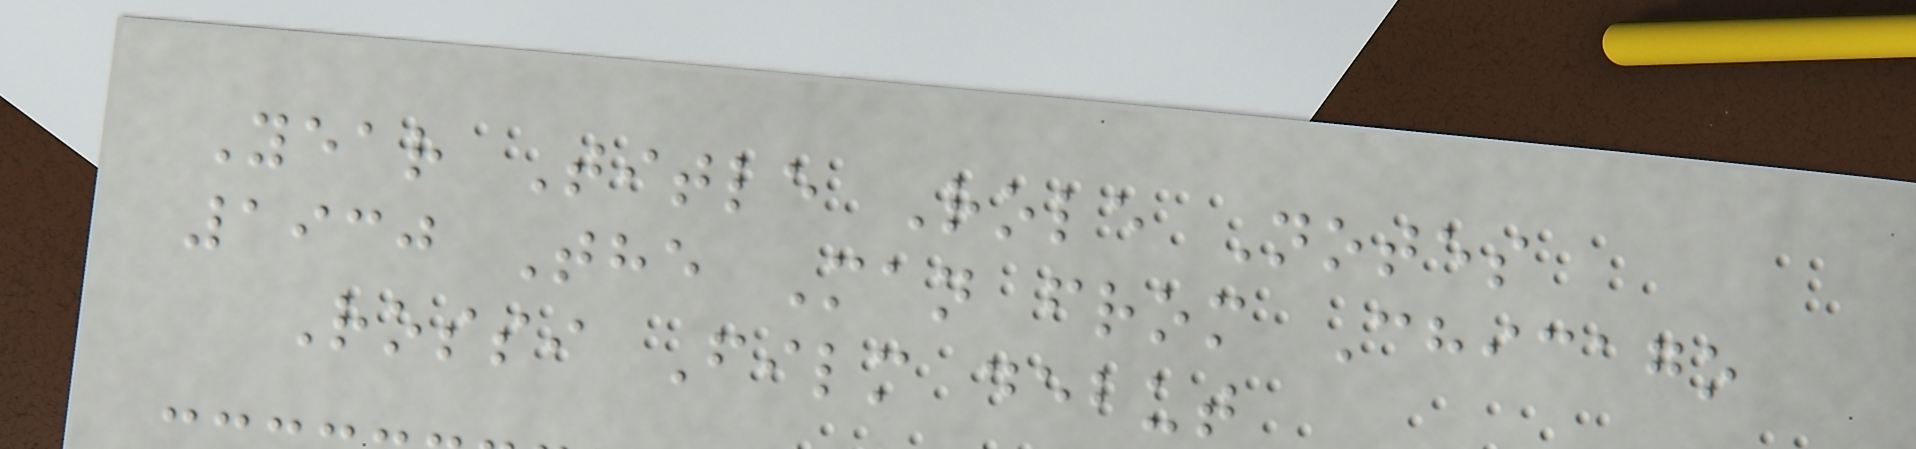Year Title Role Notes
1930 The Man from Chicago
Rossi Film debut
